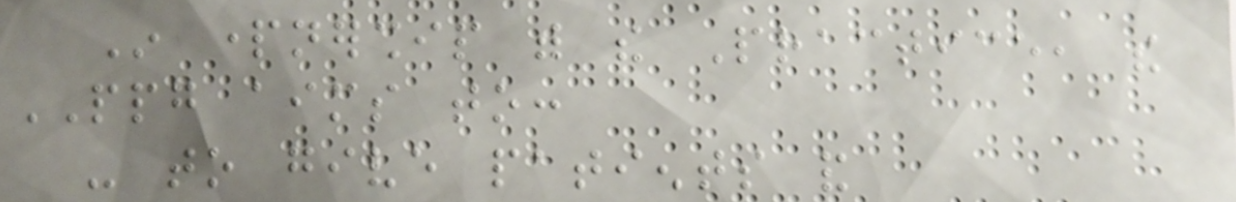In partnership with the Practice, the
PPG aims to:
- to give patients and
